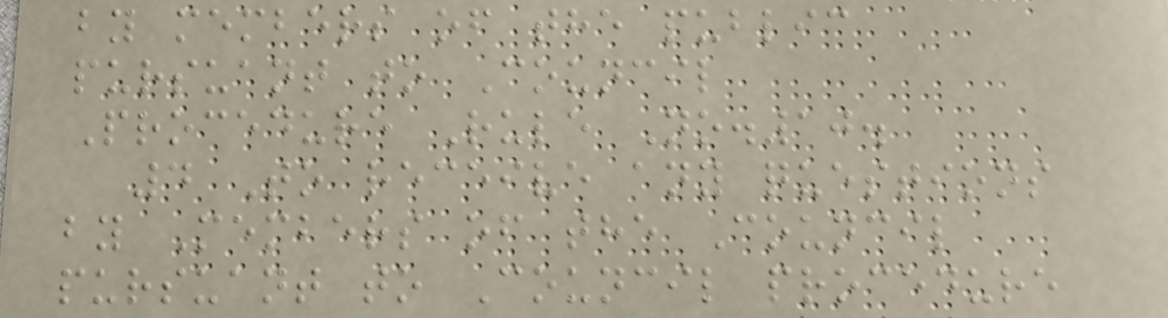by members of the public
pursuant to Council
Procedure Rule No.10.
4 To receive any questions
by Members of the Council
pursuant to Council procedure
